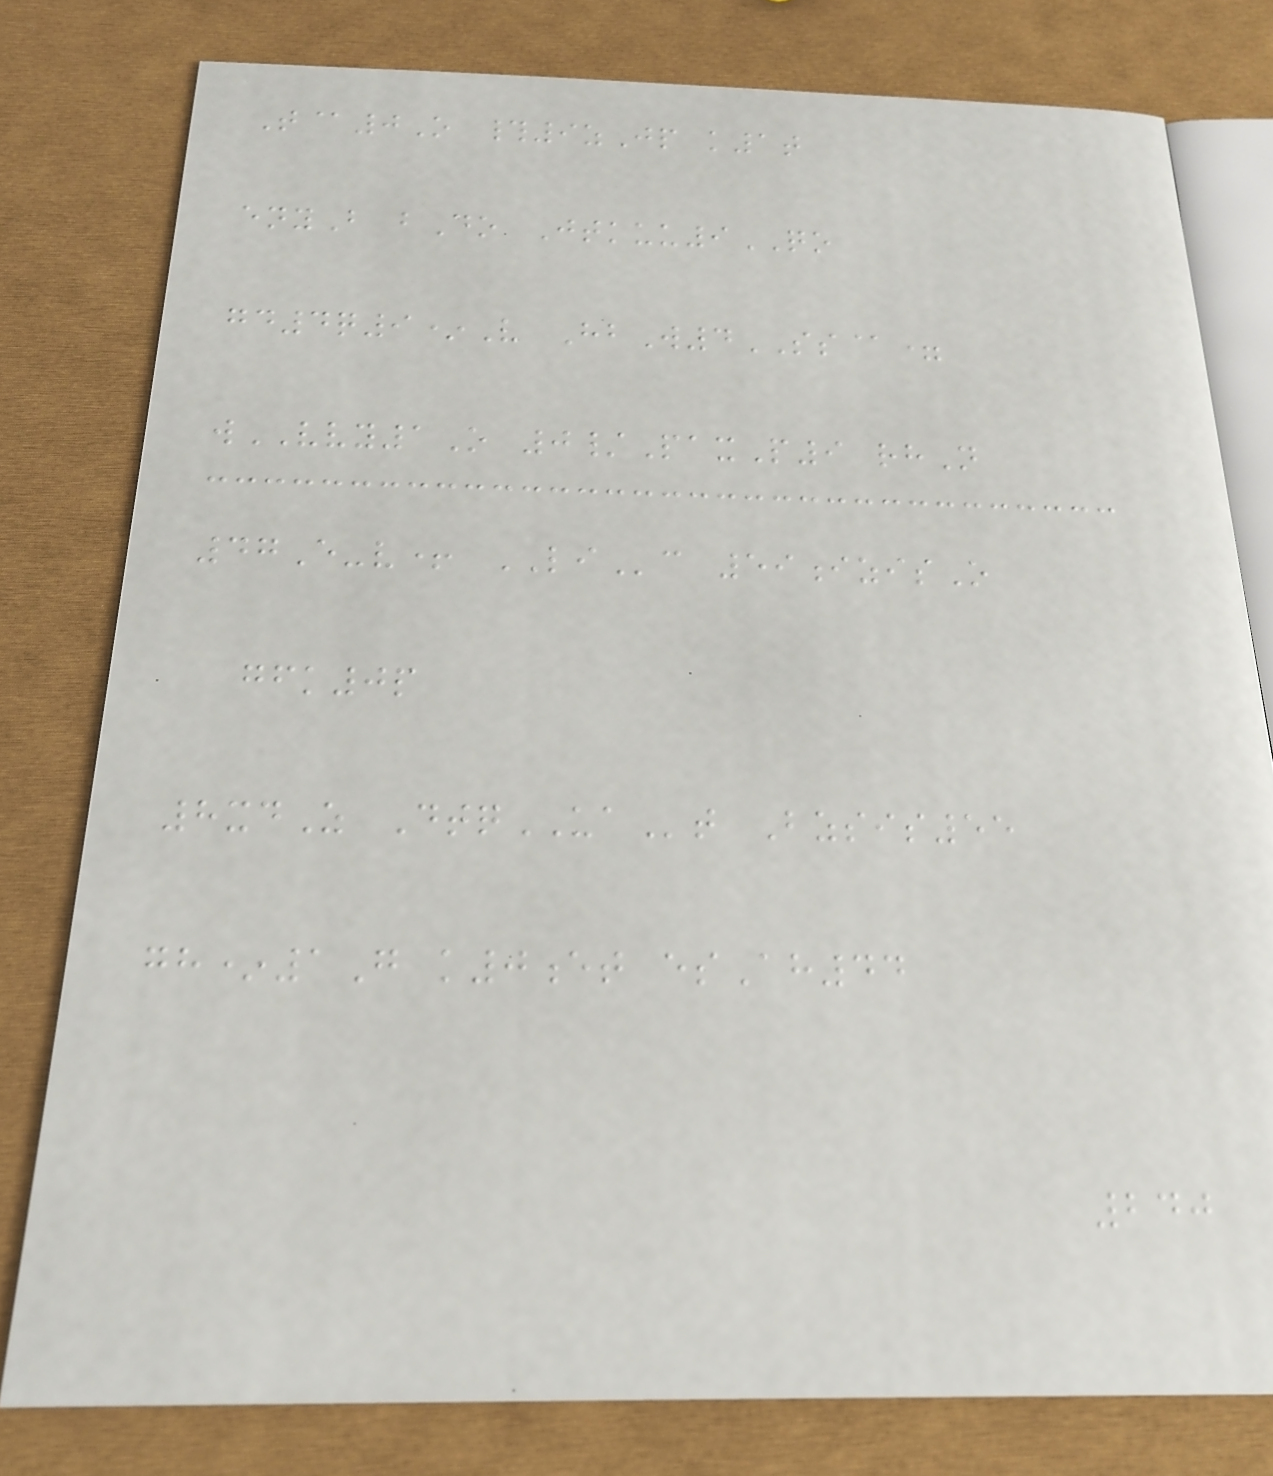T@0O #9zJp k1t
enyB bDo Jtkuu9QO
gd4q9*V HbW4SS@=
wVVY1O 0/PaxP9 rhN
47E-v+ LIc 59izisO
gfk0p
8xdZ DtqUAt Bzsis55
gh*1G k0et esAh44
240
